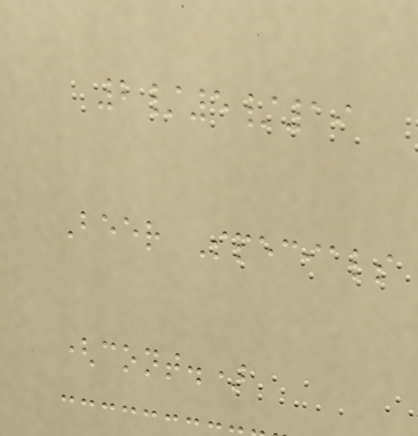2/5/19
Beer Specials
(cont.)
